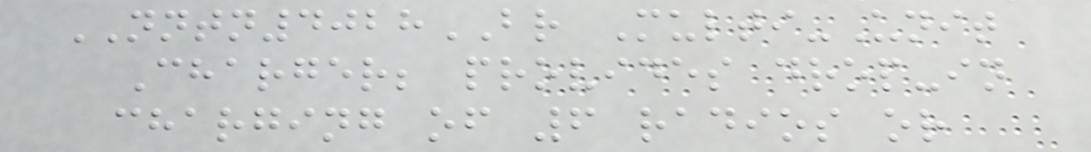NNTN4028BR Multi-Unit
Charger; provides drop-in
charging of 6 radios or
